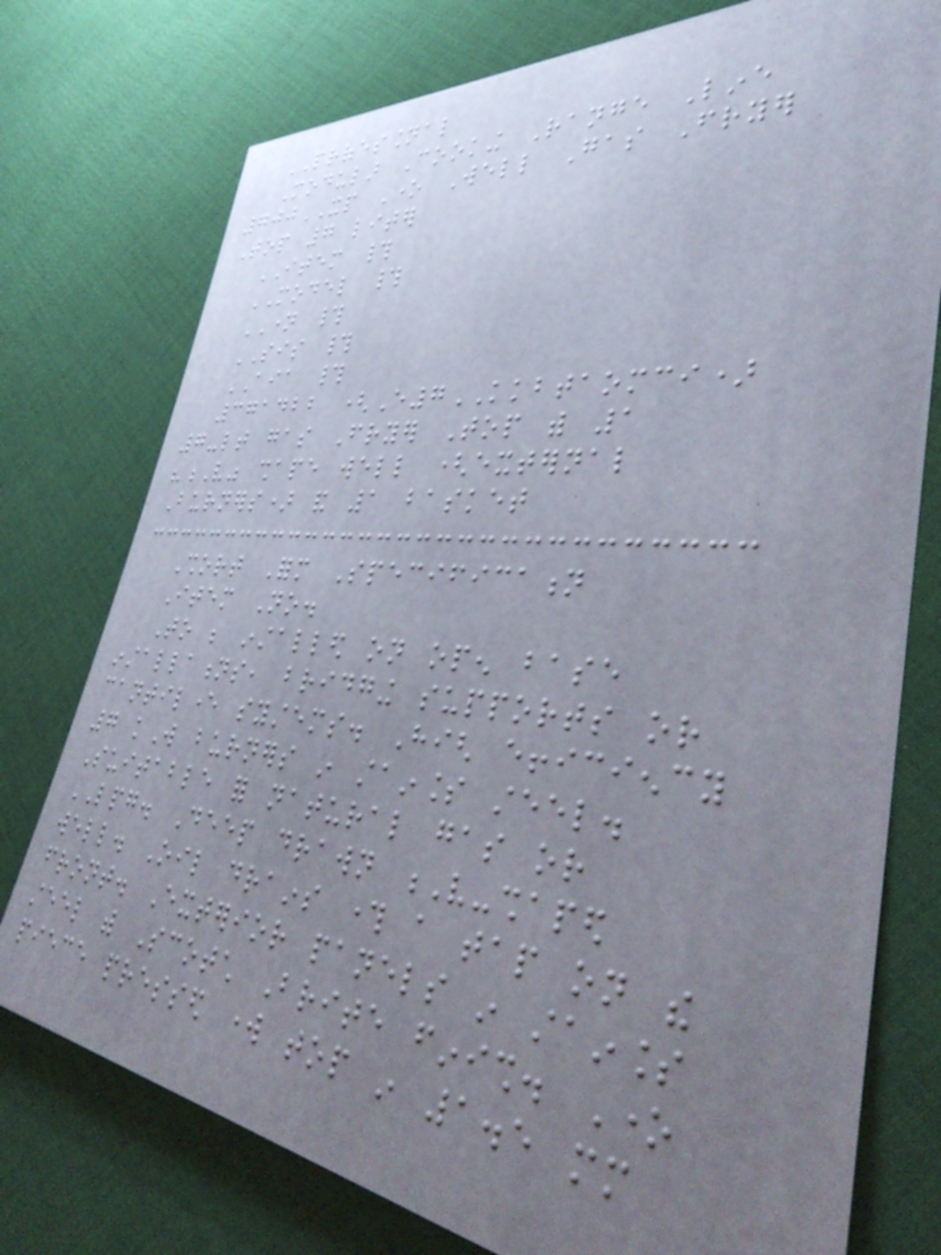PROFESSIONAL
Modular Cooking Range Line
700XP One Well Gas Fryer
Top 7 liter
ITEM #
MODEL #
NAME #
SIS #
AIA #
371422 (E7KKBTAOMCI)
7-lt gas Fryer Top with 1
"V" shape well (external
Burners) and 1 basket
Short Form Specification
Item No.
To be installed on open base
installations, bridging supports or
cantilever systems. High efficiency
7 kW burners in stainless steel.
Suitable for natural gas or
LPG. Deep drawn V-shaped
well. Oil drains through a tap on the
front. Exterior panels in stainless
steel with Scotch Brite finish. One
piece pressed work top in 1.5 mm
